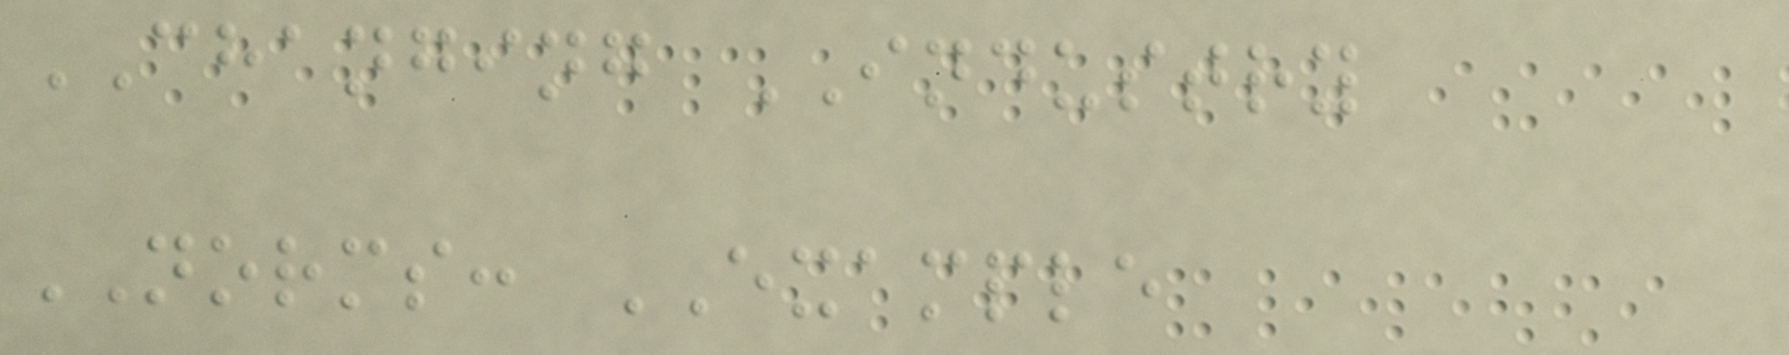CHANGING INDUSTRY
NORMS: EXAMPLE
